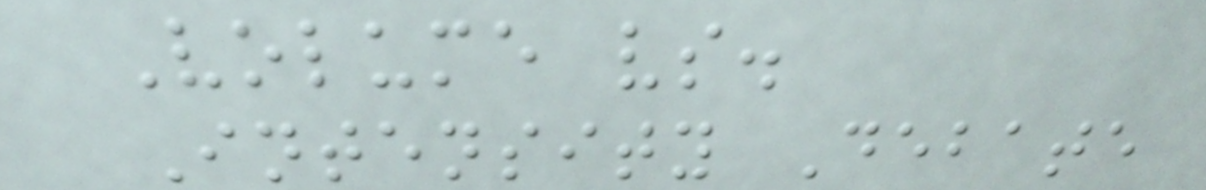Volume vs.
Intensity Debate
